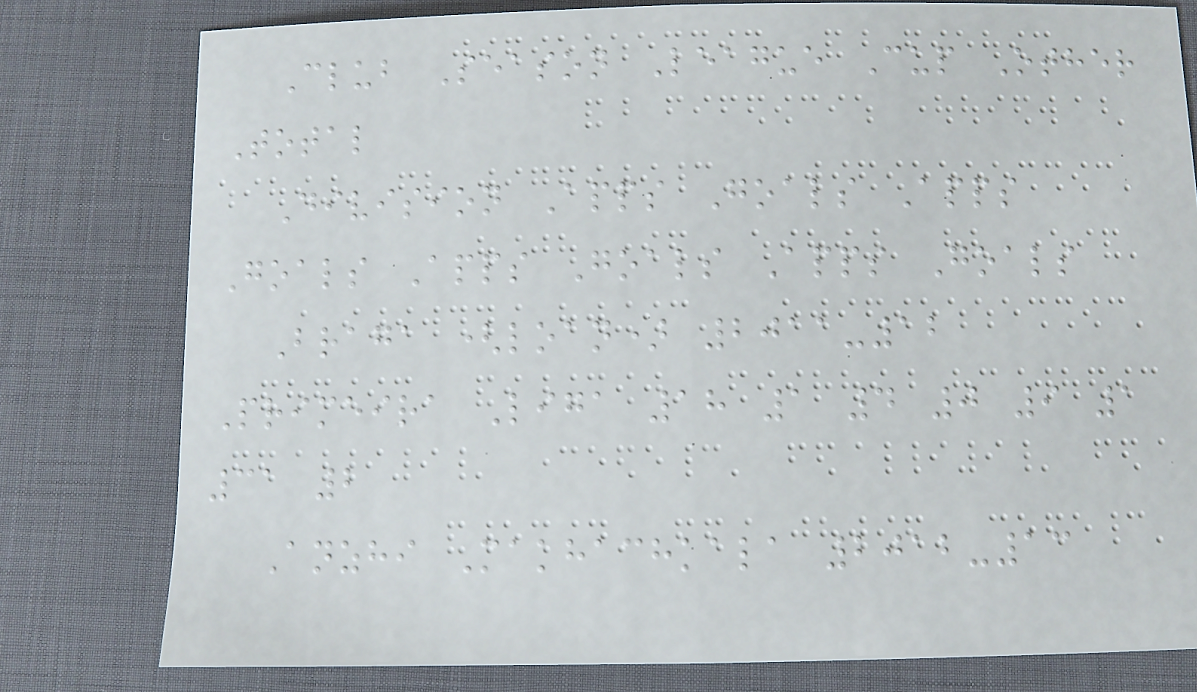Club Season League Cup Other
Total
Division Apps Goals Apps
Goals Apps Goals Apps Goals
Braga (loan) 2011-12
Primeira Liga 18 1 4 0 9 1
31 2
Anzhi Makhachkala 2012-13
